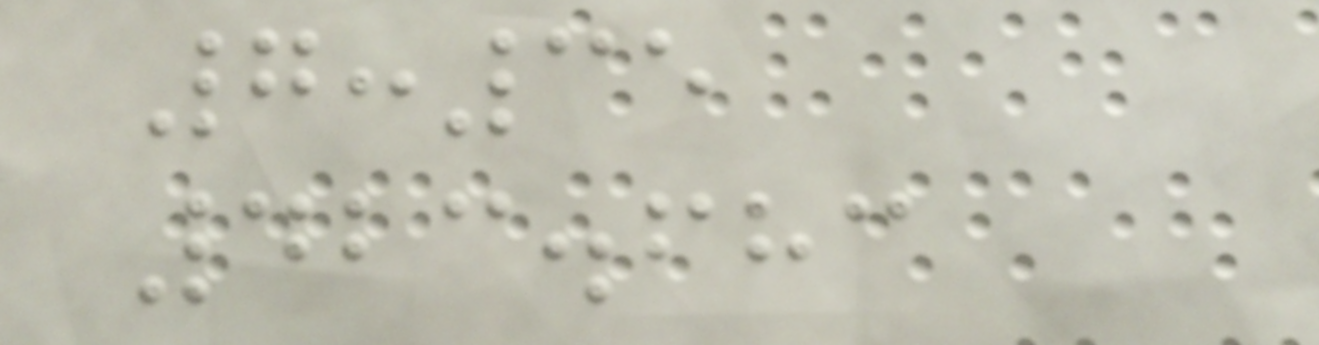7:35
423.683
